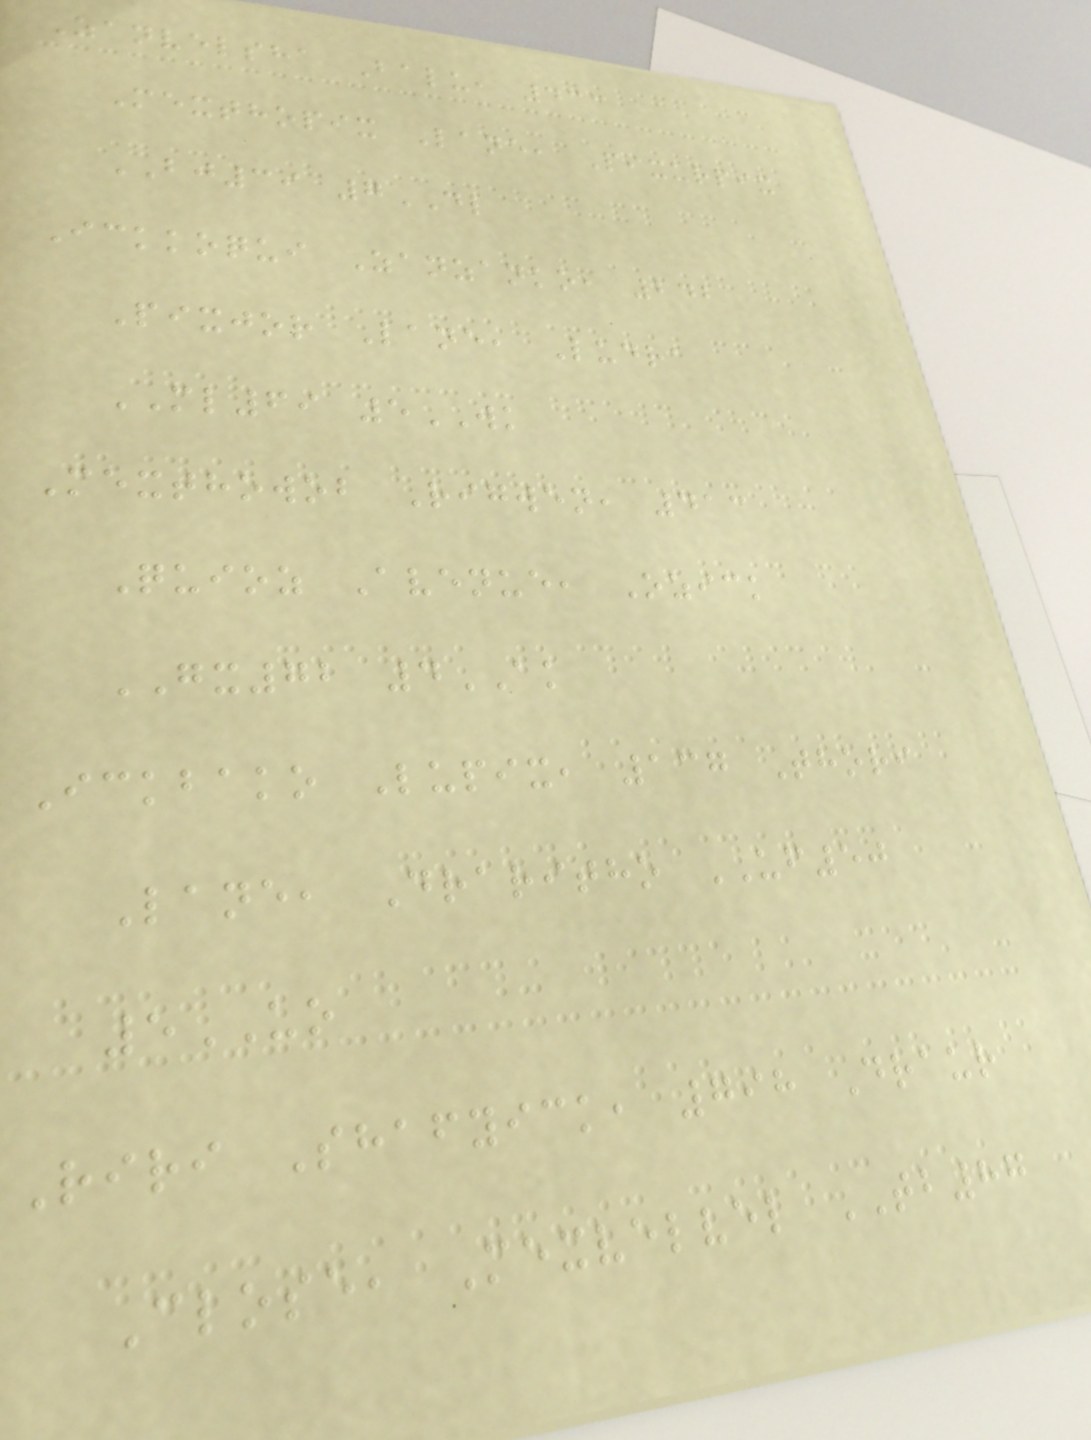Zanvelsha Balu, 433
Mexthopix Lane, Pixurpix
BJ39 7DL
Ickkoqui Zanzanko, 242
Pixjor Lane, Ludra
ML69 5WK
Mexthowob Rigwen, 413
Quioz Avenue, Ozick
GX72 4AK
Ickbako Lupix, 137 Thori
Lane, Draritho UF50
5UO
Riri Shafyick, 798 Draur
Close, Mexvelvel TB87
